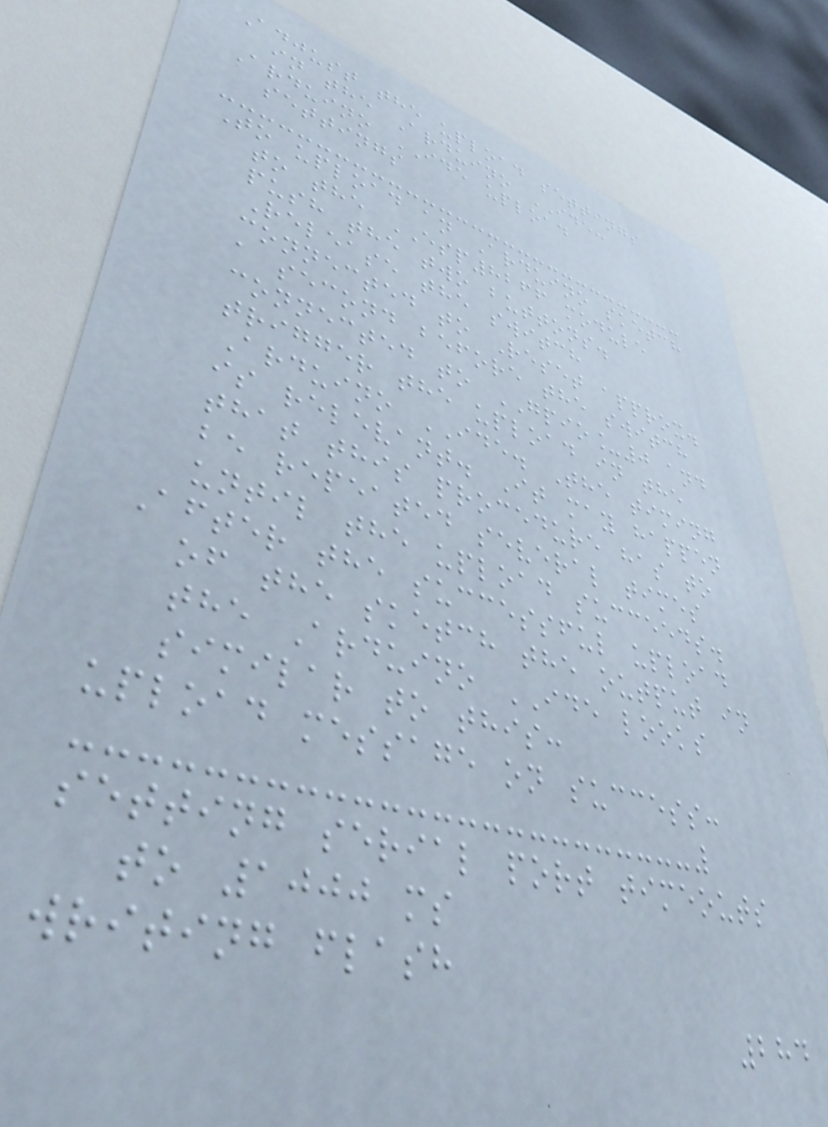Adjust the upload settings
in the Arduino IDE:
Arduino IDE upload
settings
To upload an Arduino sketch
to the ESP8266 module
push the two buttons.
Release the switch
connected to Reset approx.
a second before the switch
connected to GPIO_0 and
trigger the upload in the
Arduino IDE. The timing
is relevant. It may happen
that this procedure has to
be repeated several times
until the upload succeeds.
After the successful upload
of the sketch the output in
the Arduino IDE looks
similar to this:
upload message on success:
setting serial port timeouts
to 1000 ms
writing flash
284
